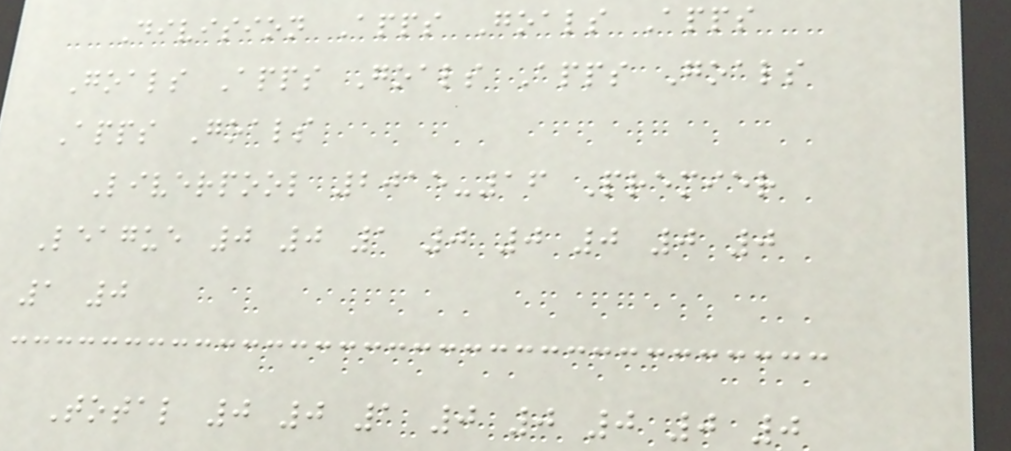Division Apps Goals Apps
Goals Apps Goals Apps Goals
Apps Goals
Liverpool 2015-16 Premier
League 0 0 1 0 0 0 0 0
1 0
Total 0 0 1 0 0 0 0 0
